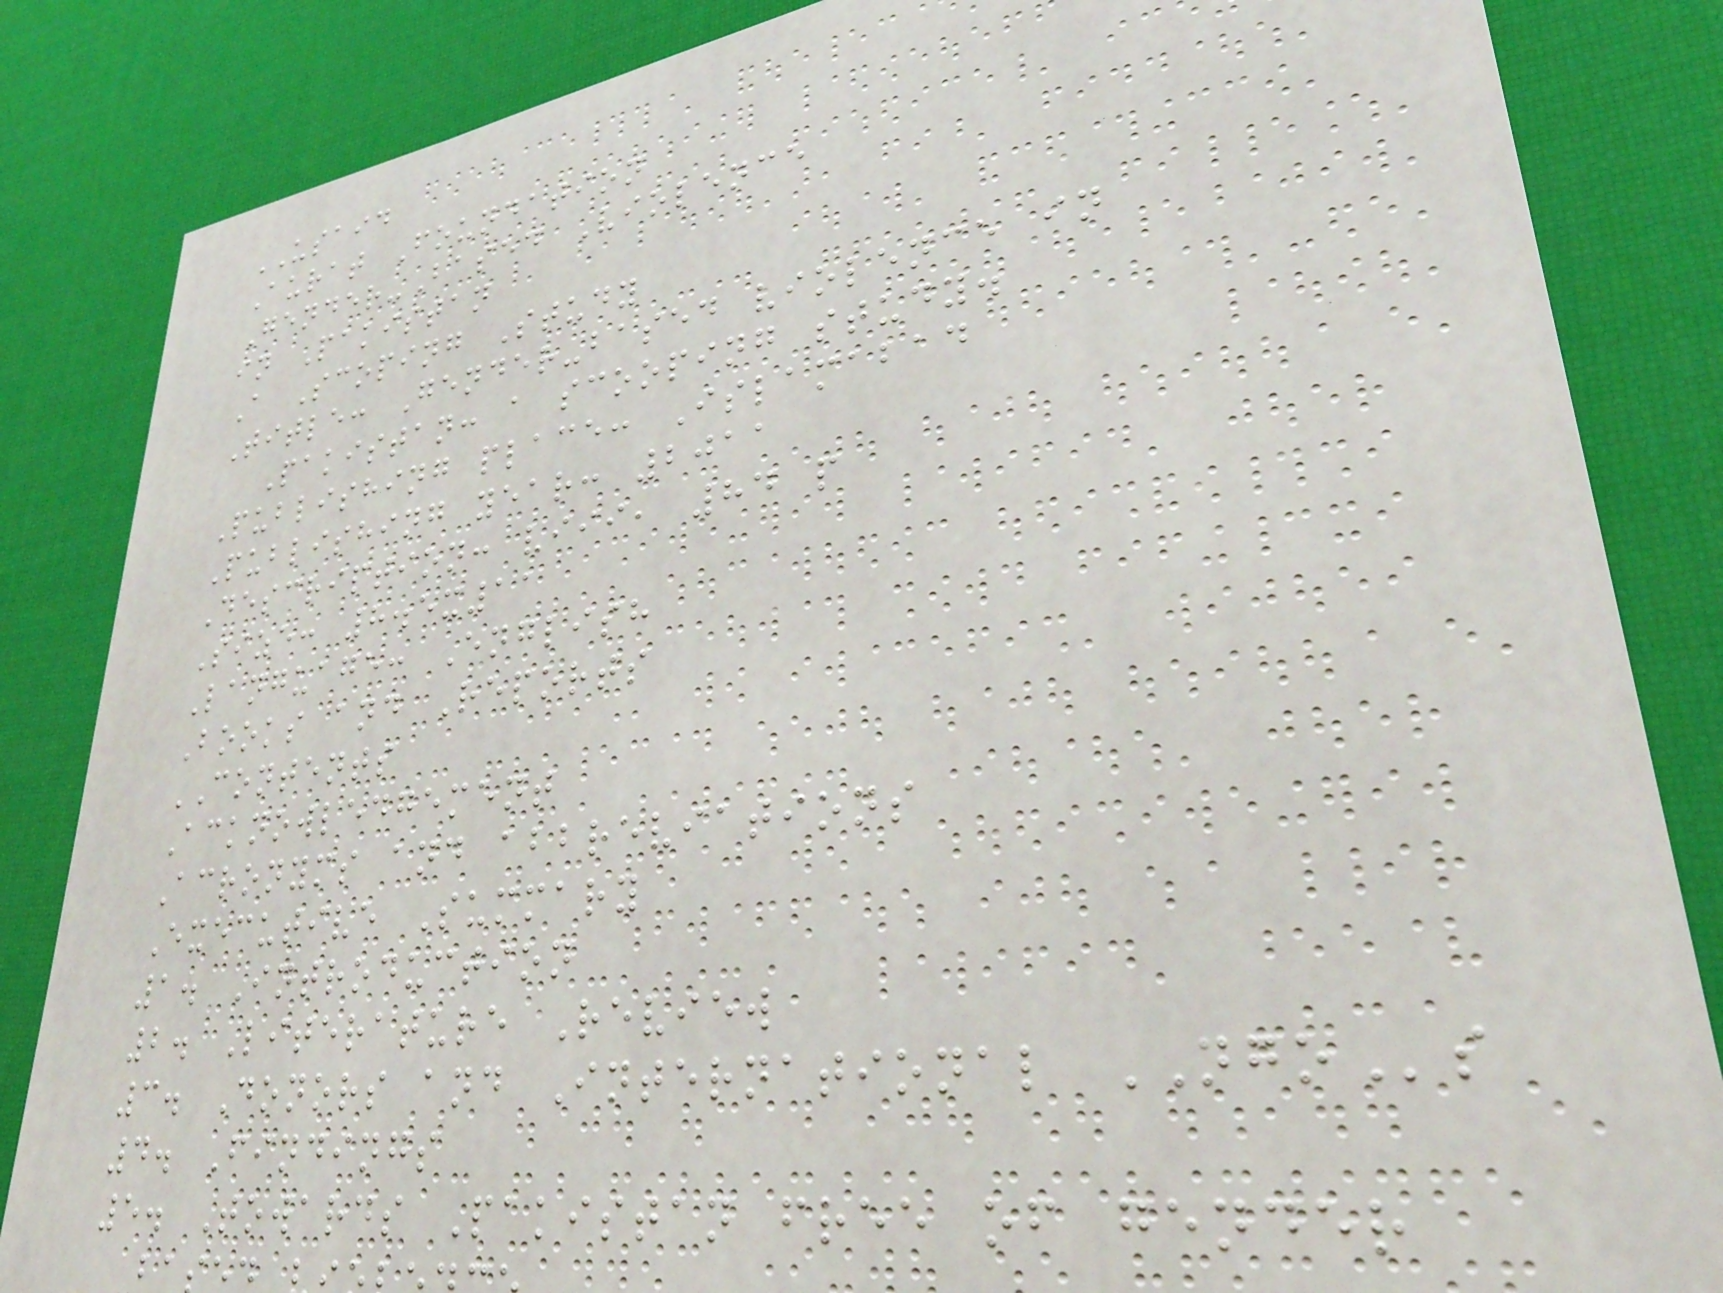USAID
Aurat Foundation
Gender-Based Violence
in Pakistan
A Scoping Study
Title: Gender-based violence in
Pakistan: a scooping study.
Publishing place: Islamabad
Publishing year: 2011
Description: viii, 84 p
Size: 8.5x11
Language: English
Books and Reports
CONTENTS
Acknowledgement
Acronyms and abbreviations
Executive Summary
1. Introduction
2. Literature Review
3. Donors and International NGOs
4. Findings
5. Towards Pakistan free of gender
